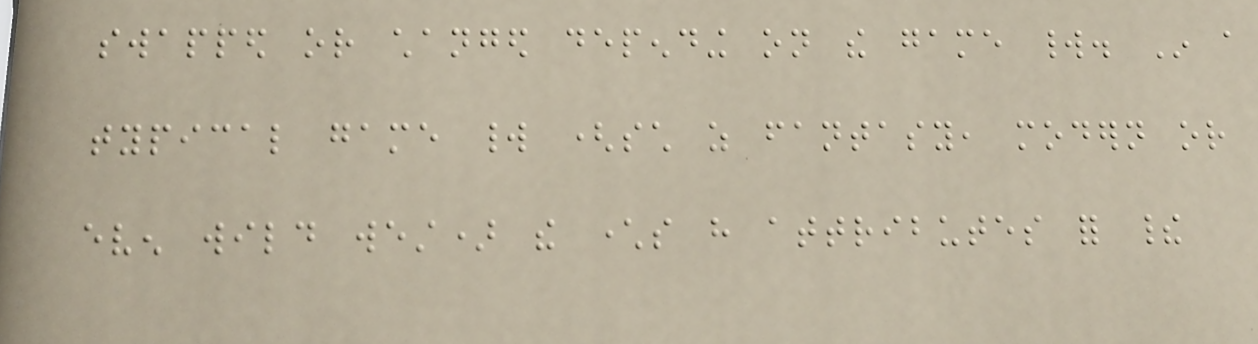swapped or changed depending on the game world. In a
typical game world (such as fantasy, modern or
even wild west) the characters have attributes for their
